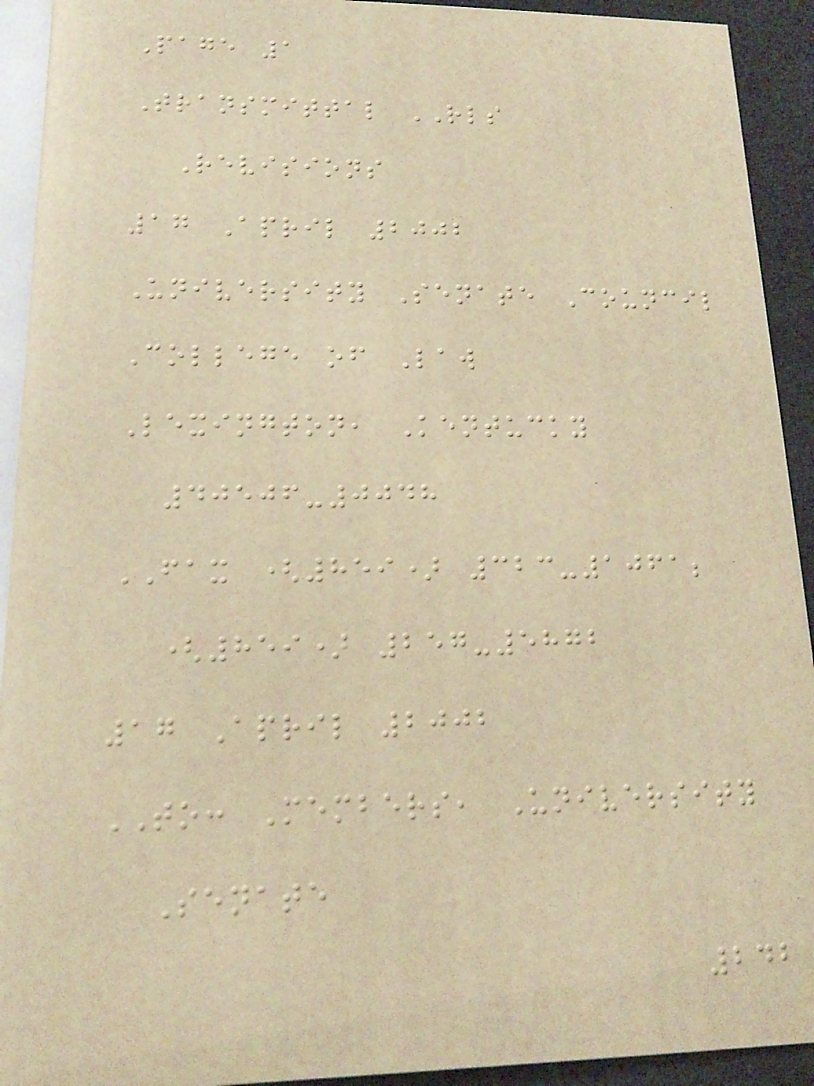Page 1
Transmittal RLS
Revisions
17 April 2002
University Senate Council
College of Law
Lexington, Kentucky
40506-0048
FAX (859) 323-1061;
(859) 257-5872
17 April 2002
TO: Members, University
Senate
242
